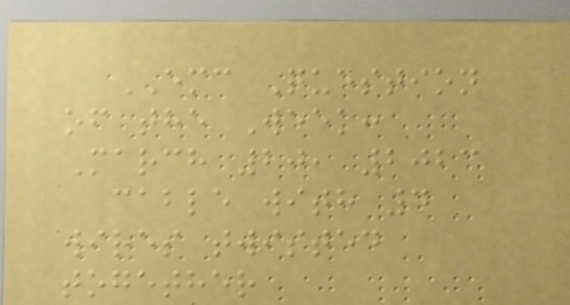EMC Question
of the Week:
March 20, 2023
cable with 4
wires twisted
together
